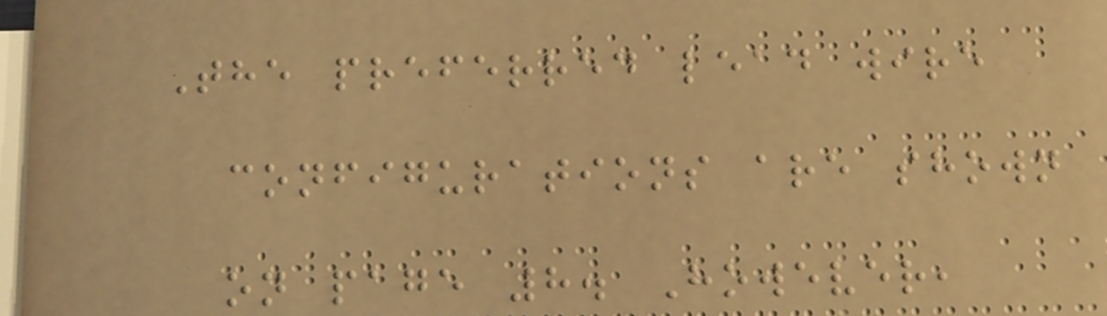The preferred lead wire
configurations are shown
on page 8. However,
